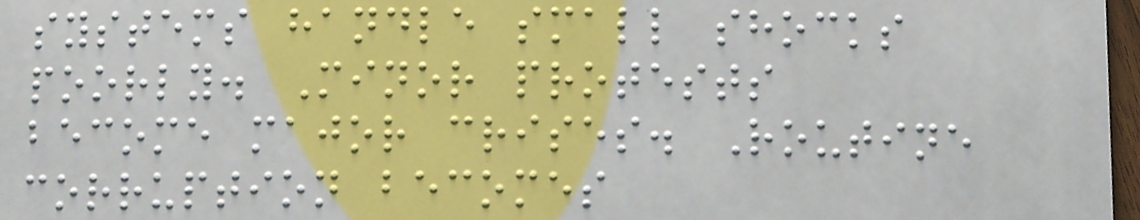systems handle small shocks
poorly. Minor protests
become major crises. Routine
corruption becomes
